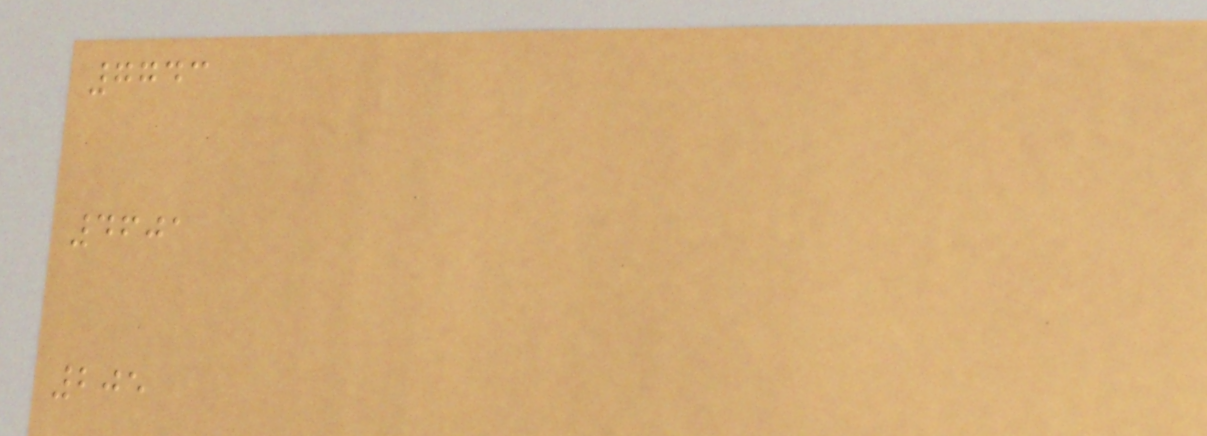7743
4601
205
